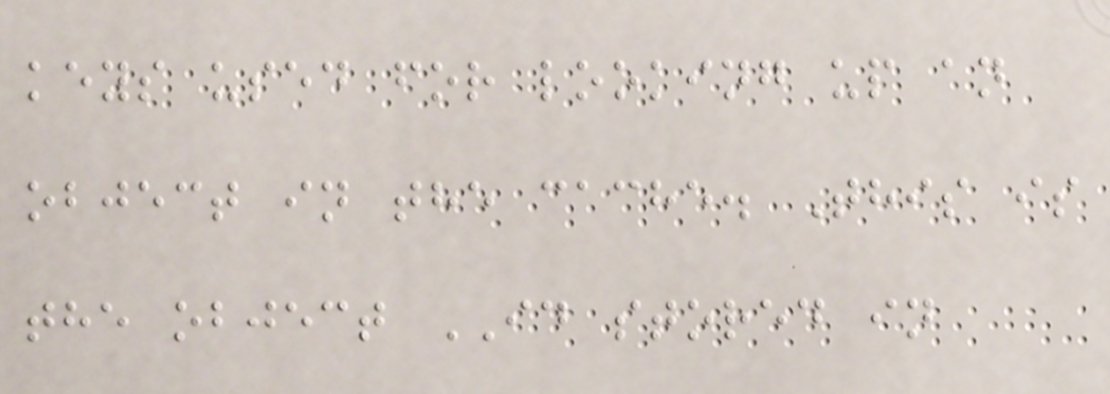keys used for looking up an
object in the cache. This is
the object ID stored in
